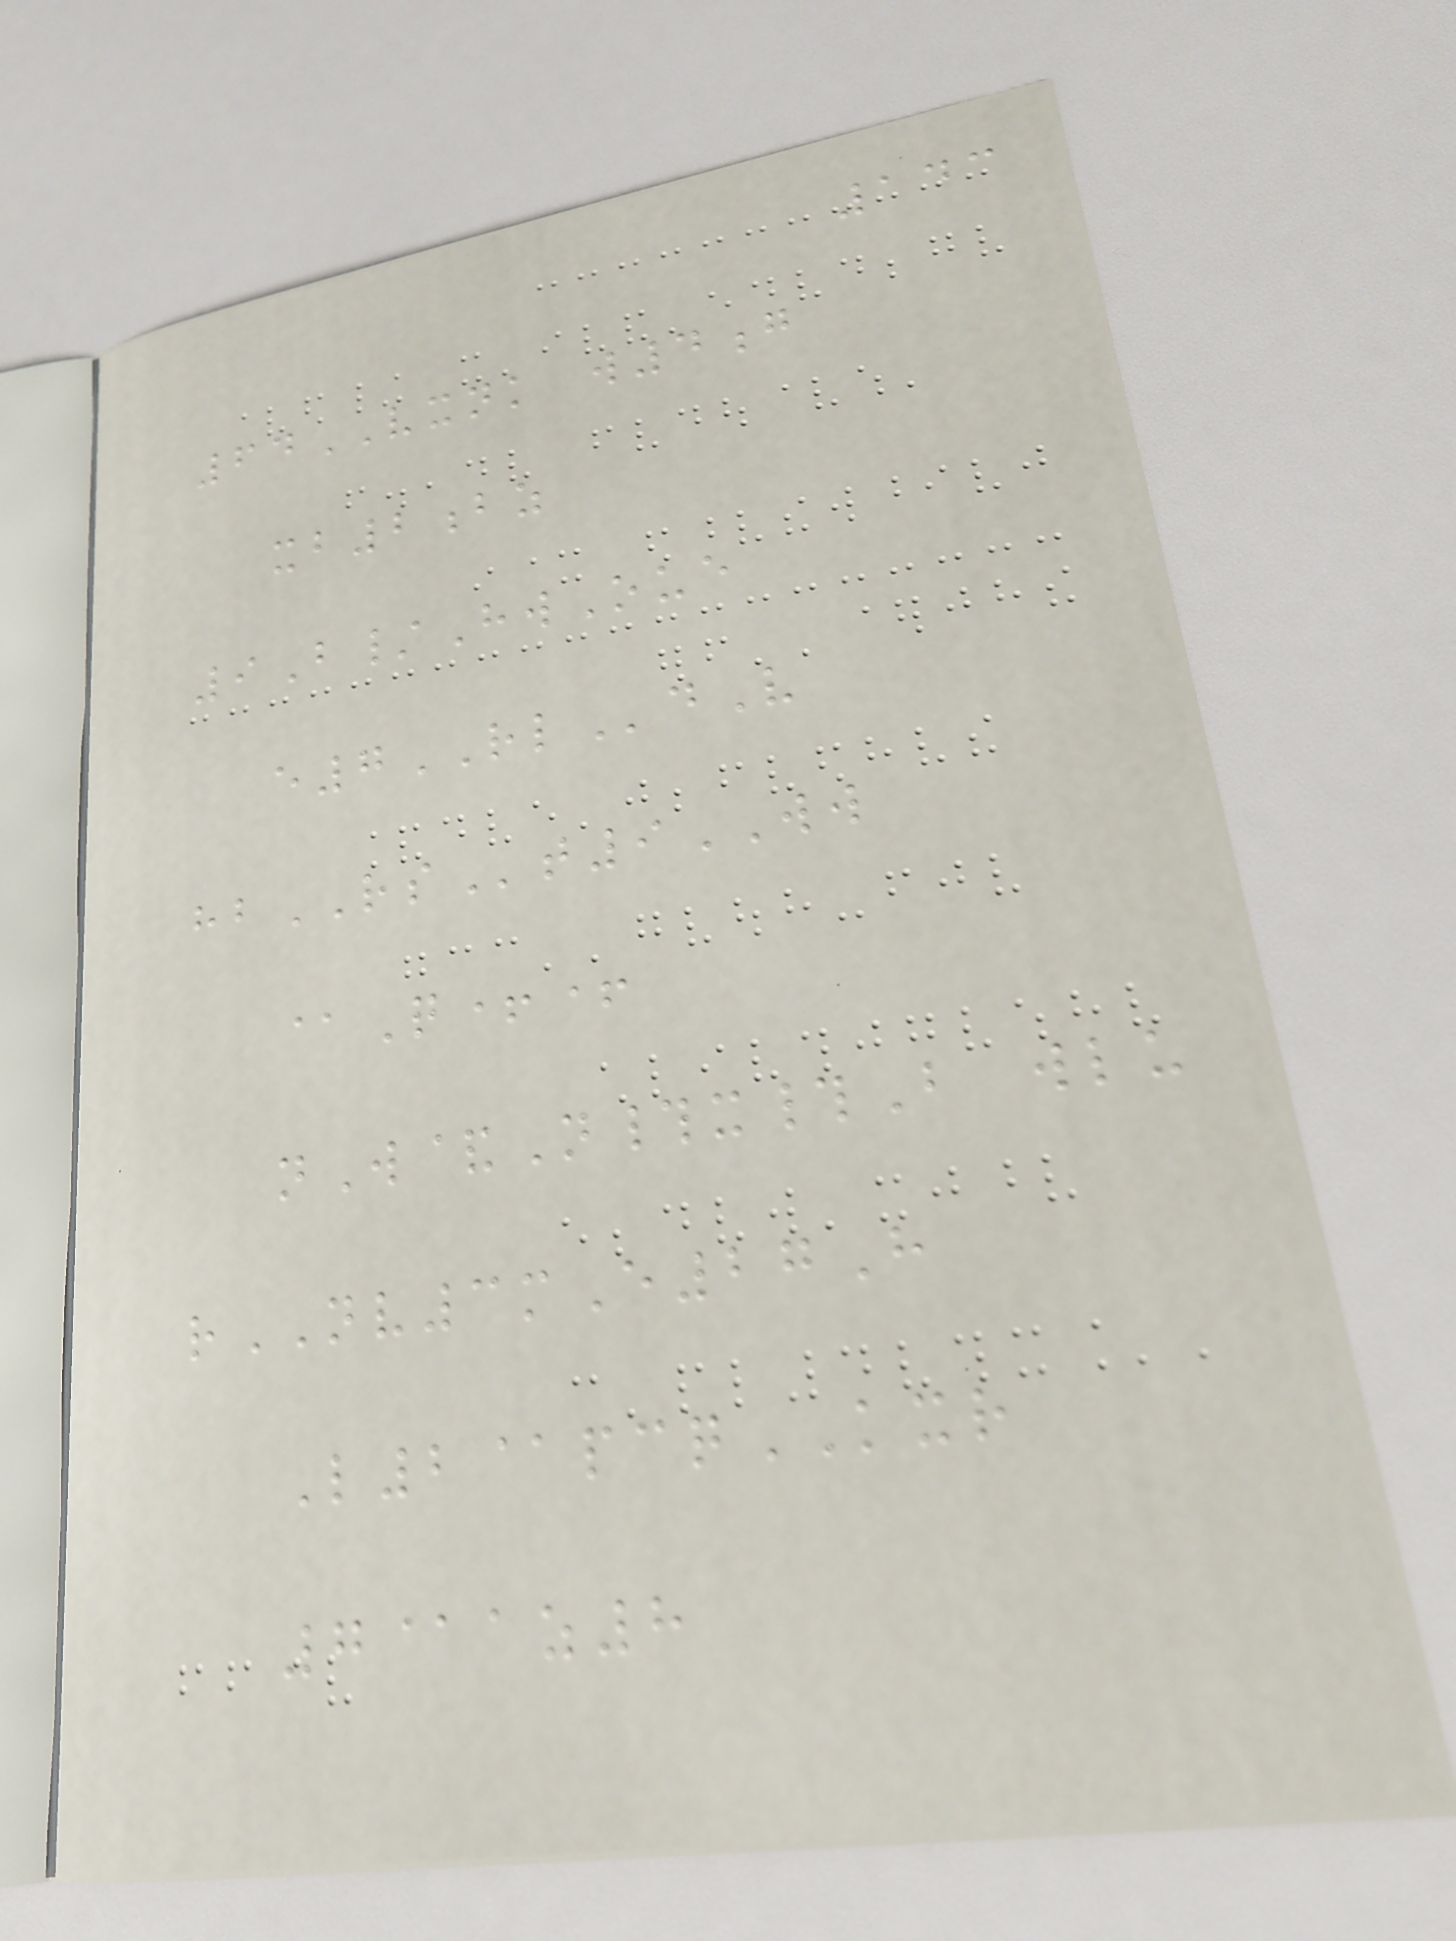143
64VXNK w4g
xb2bz
9B/HwOue
e7RLdV
hbRSt9WW
@Q++
nW&N#x#B wlu
rNV3mE27H
L2@pcqKXR
7@az8
